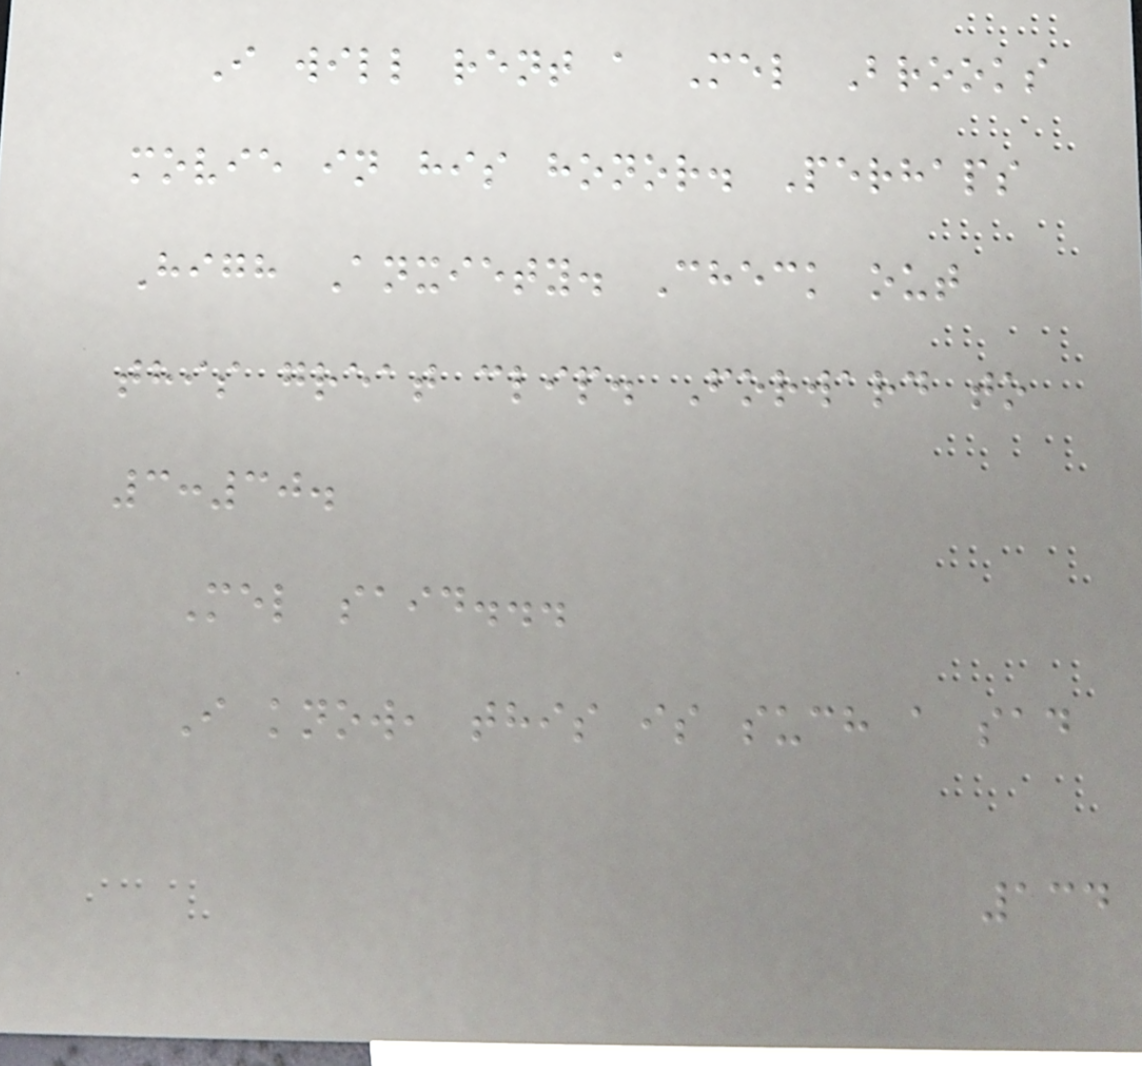I will rent a Mel Brooks
movie in his honor. Perhaps
High Anxiety. Check out
this great clip. Forward to
3:30.
Mel said...
I know, this is such a sad
134
